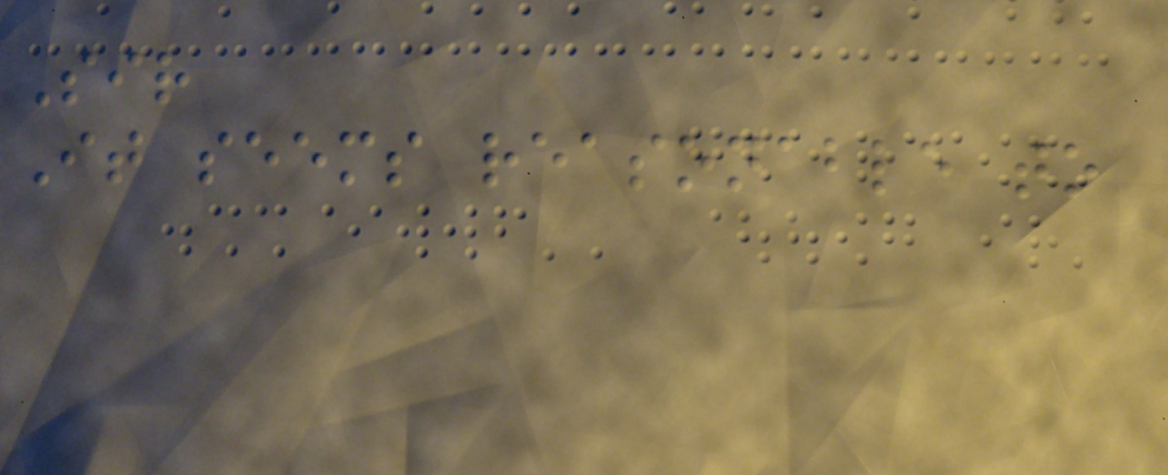Sir
It seems reasonable to
